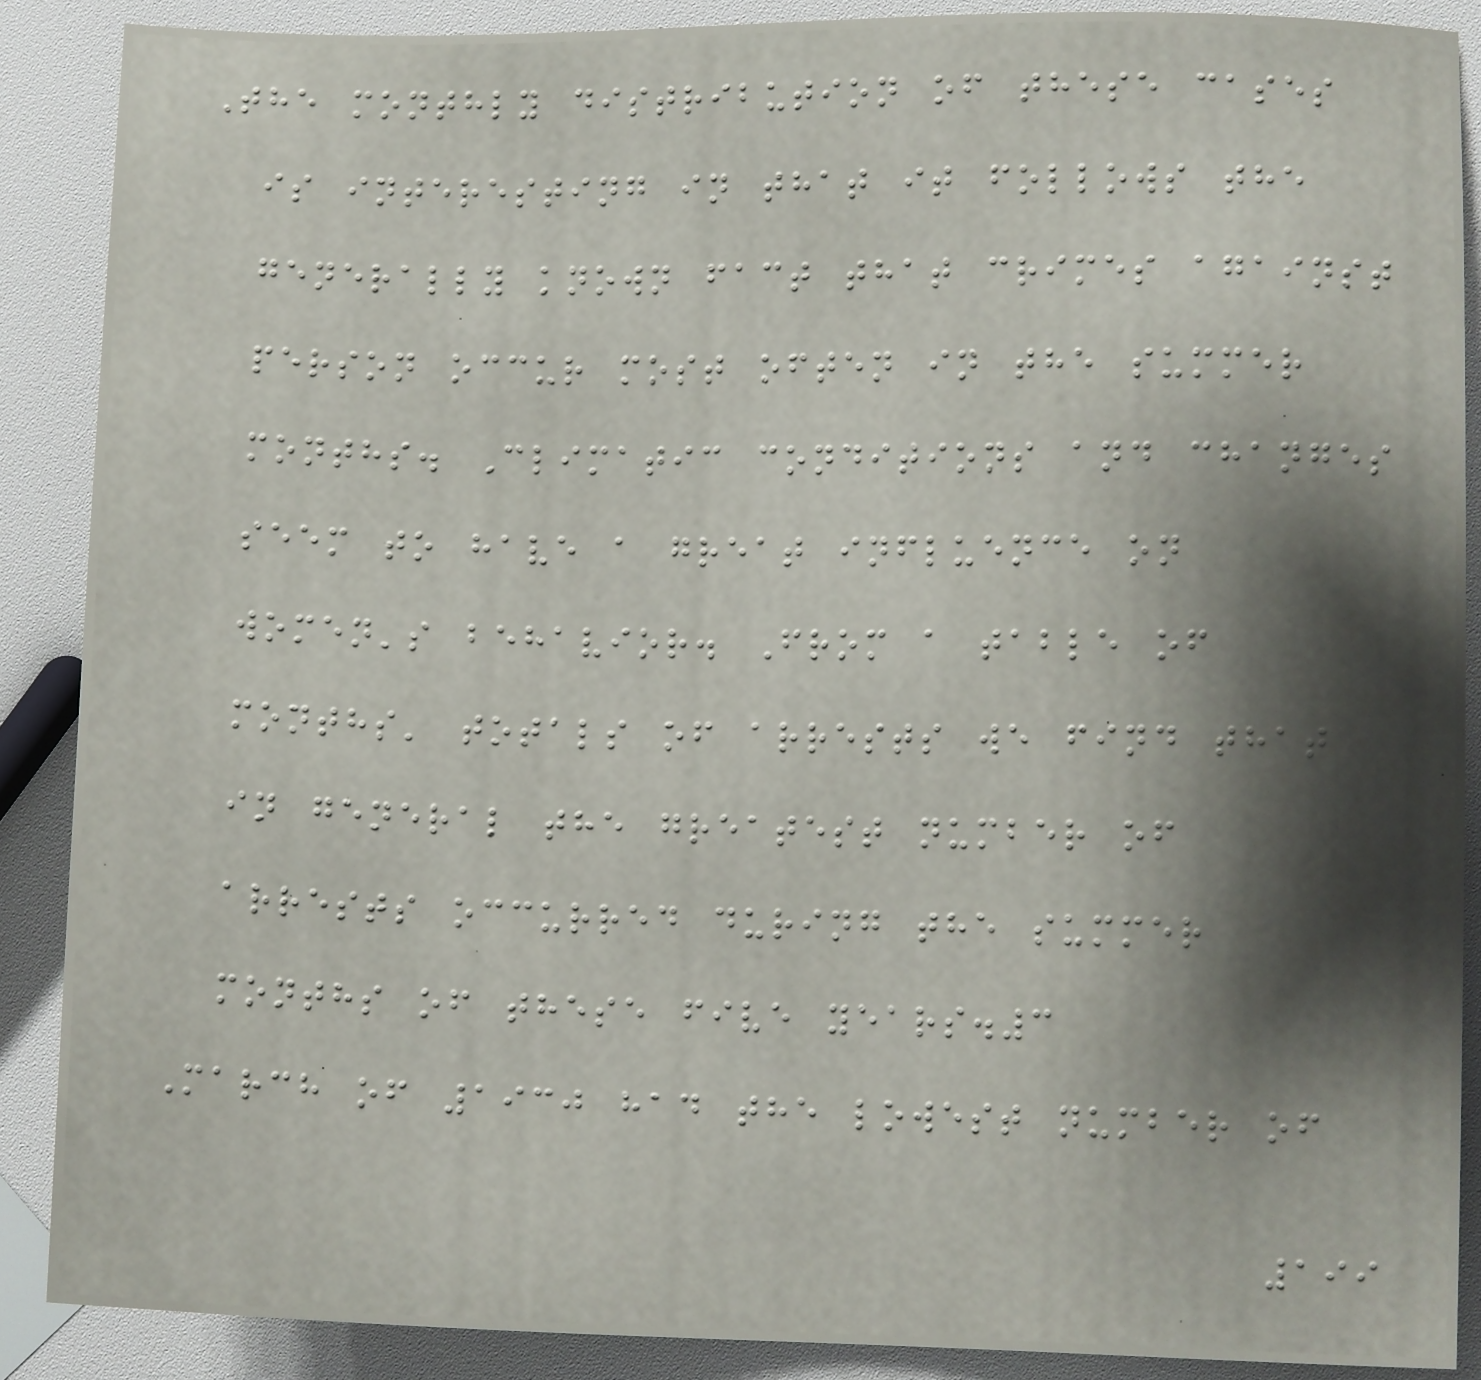The monthly distribution of these cases
is interesting in that it follows the
generally known fact that crimes against
person occur most often in the summer
months. Climatic conditions and changes
seem to have a great influence on
women's behavior. From a table of
months' totals of arrests we find that
in general the greatest number of
arrests occurred during the summer
months of these five years.3
March of 1930 had the lowest number of
199
